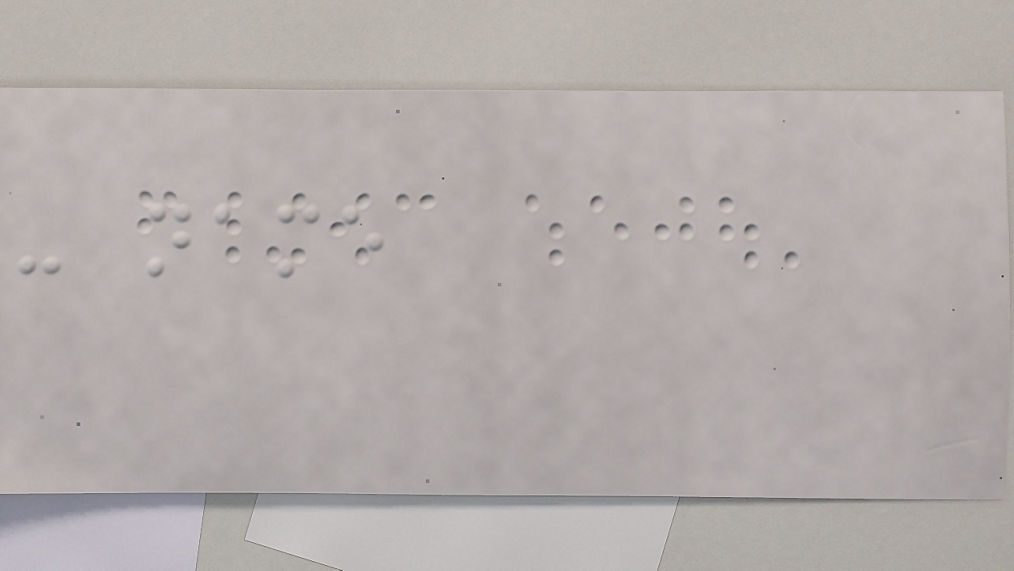- name
